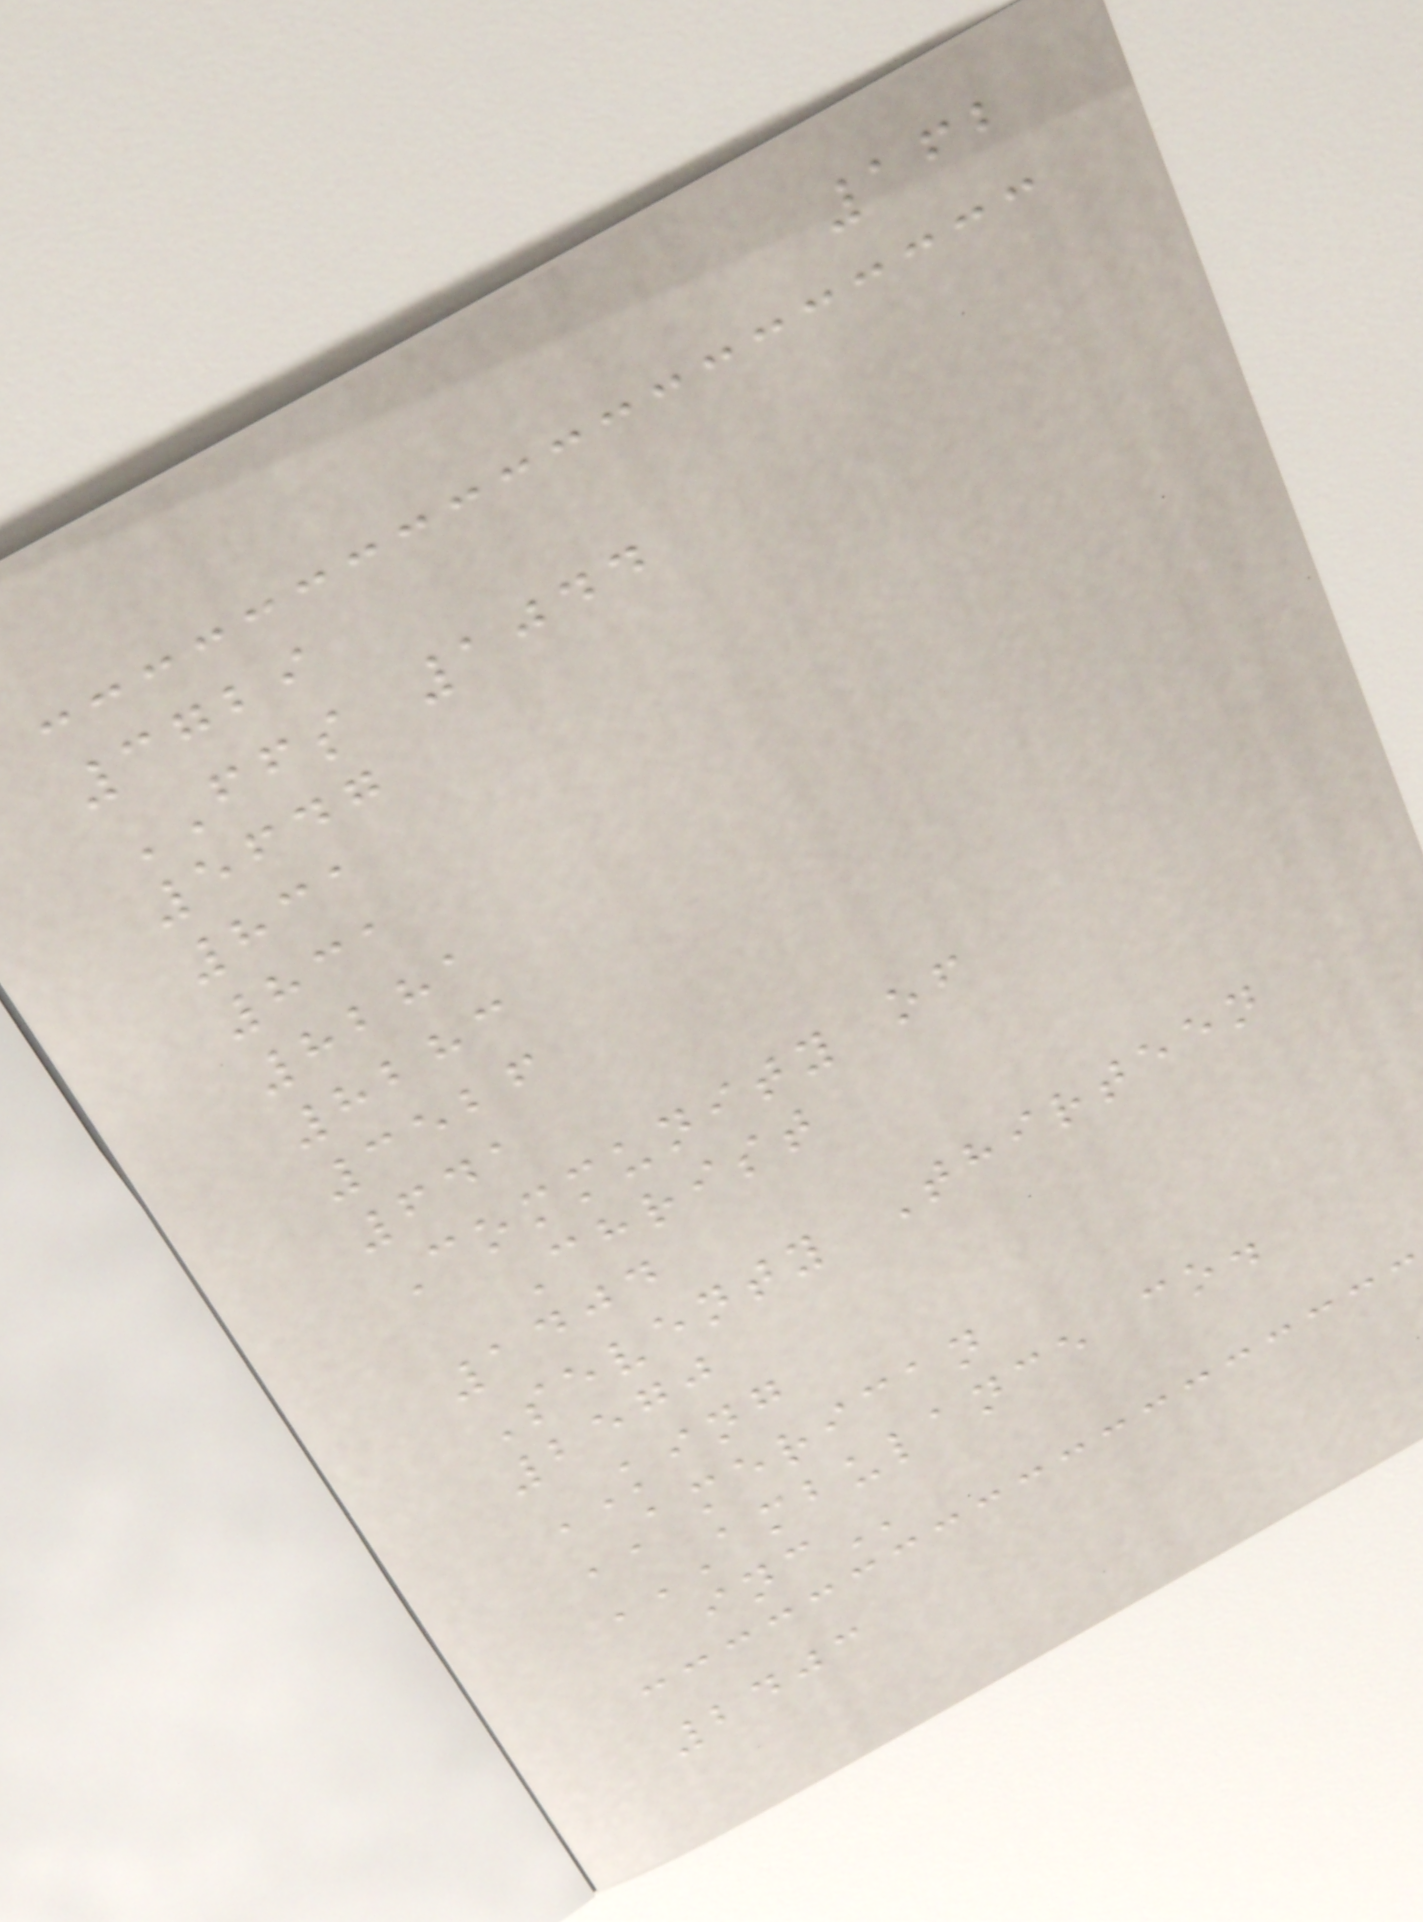162
3729
FFS 1044
5647
831
831
8281
8283
3526
641
Community of
Christ
1404
Seventy Thirteen
2570
KING
AMERICAN
AMBULANCE CO.
INC
2403
